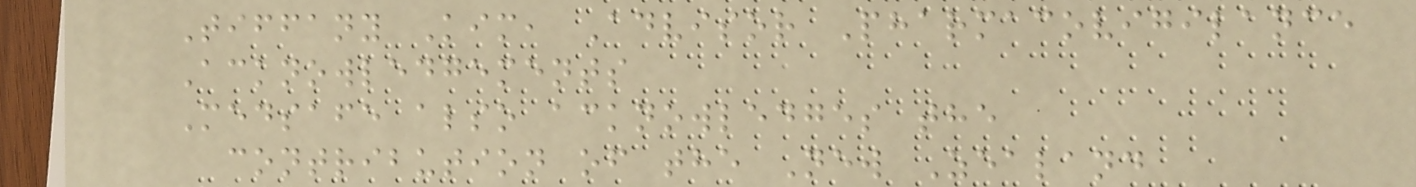Tiffany Kim, Advisor Pharmacovigilance
Acknowledgements
Medsafe also acknowledges the
contribution of the New Zealand
